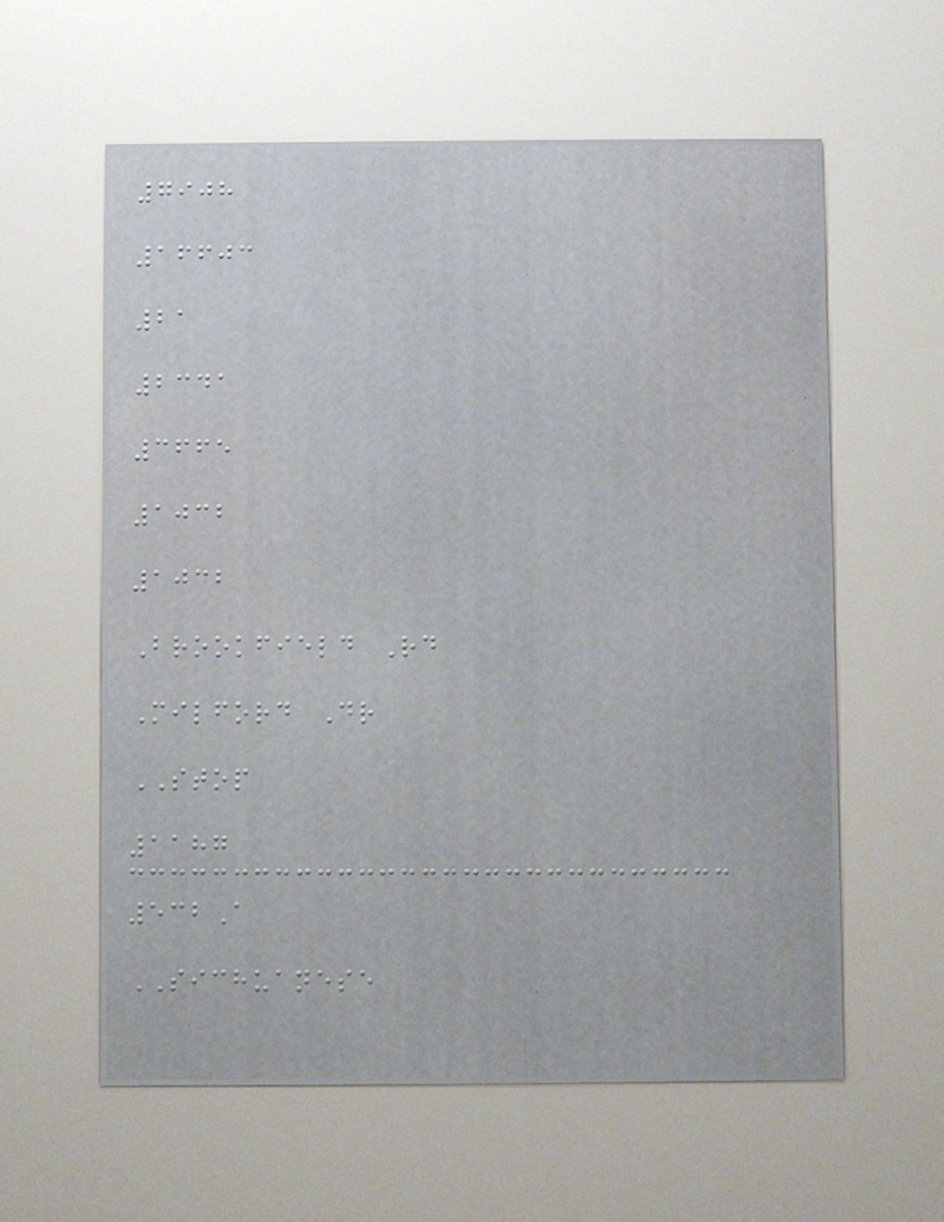7908
16603
21
2341
3665
1032
1032
Brookfield Rd
Milford Dr
STOP
1187
532A
SICHUANESE
